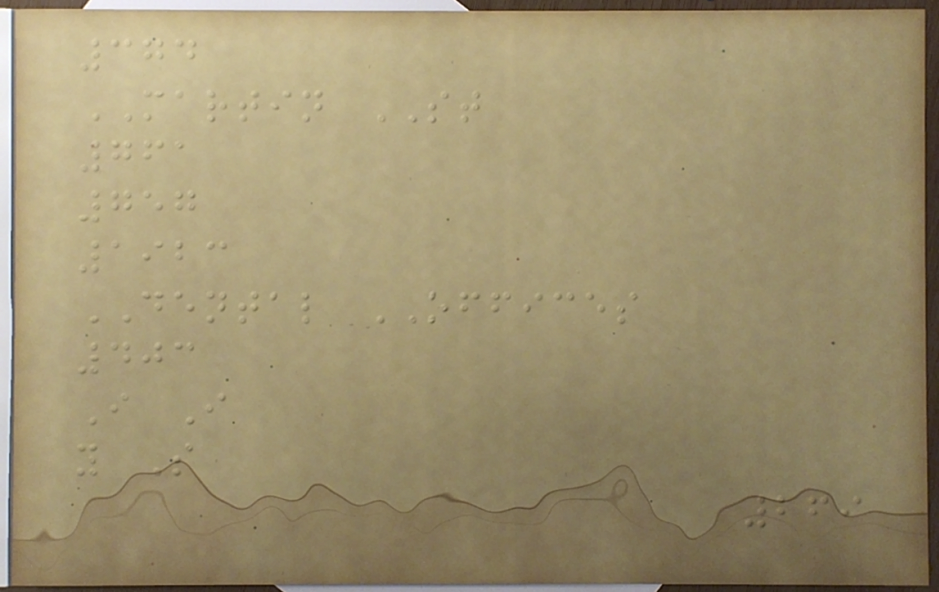374
MARTIN ST
761
757
1923
DENTAL OFFICES
403
I I
y S
269
